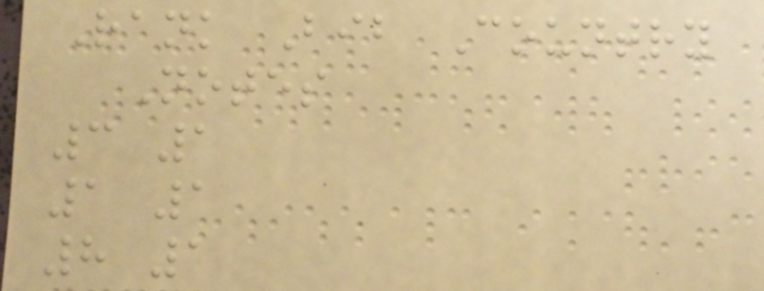Rank Bib Country
Notes
3 1
1 1
8 1
